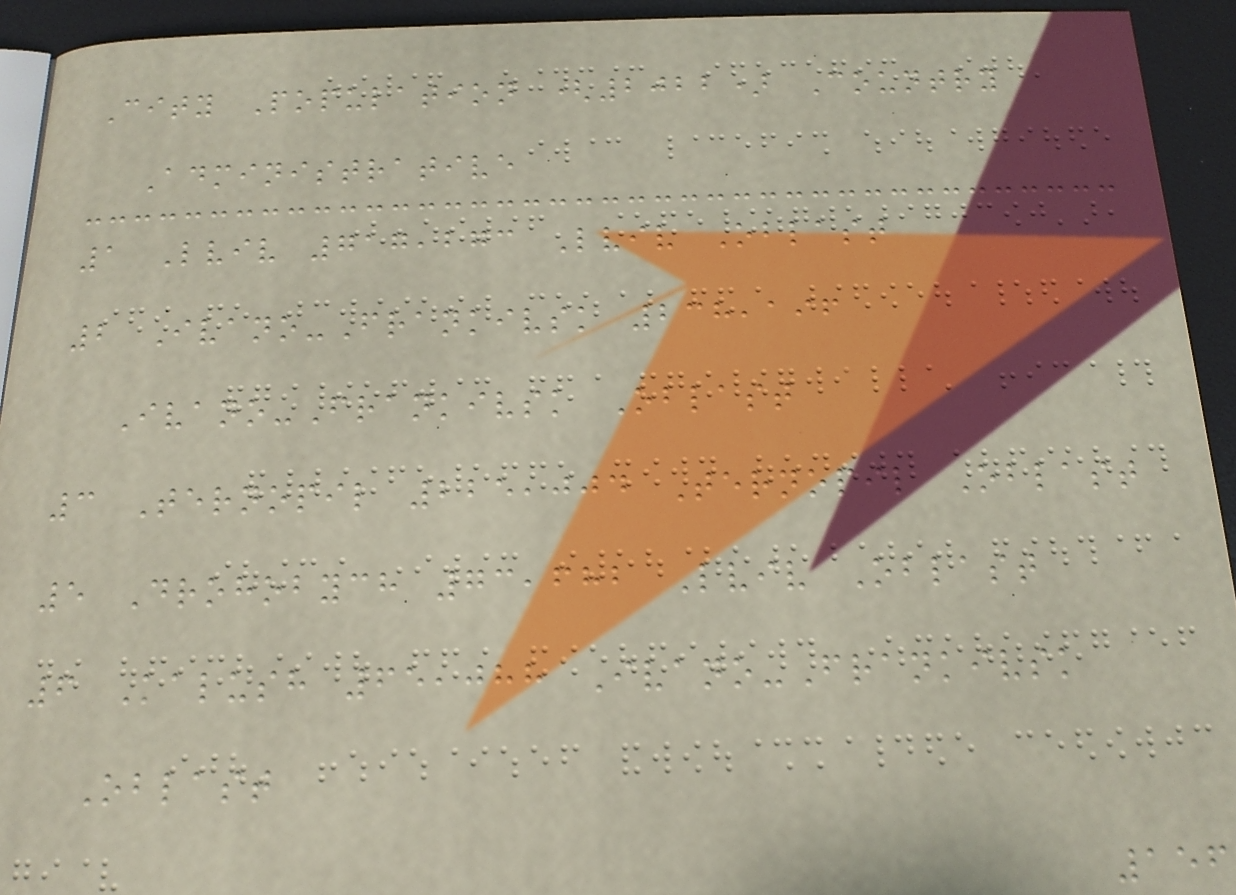City Population (2022) Country
Administrative
1 Lviv 717,273 Lviv Oblast
2 Ivano-Frankivsk 238,196
Ivano-Frankivsk Oblast
3 Ternopil 225,004 Ternopil Oblast
5 Drohobych 73,682 Lviv Oblast
6 Kalush 65,088 Ivano-Frankivsk
Oblast
156
